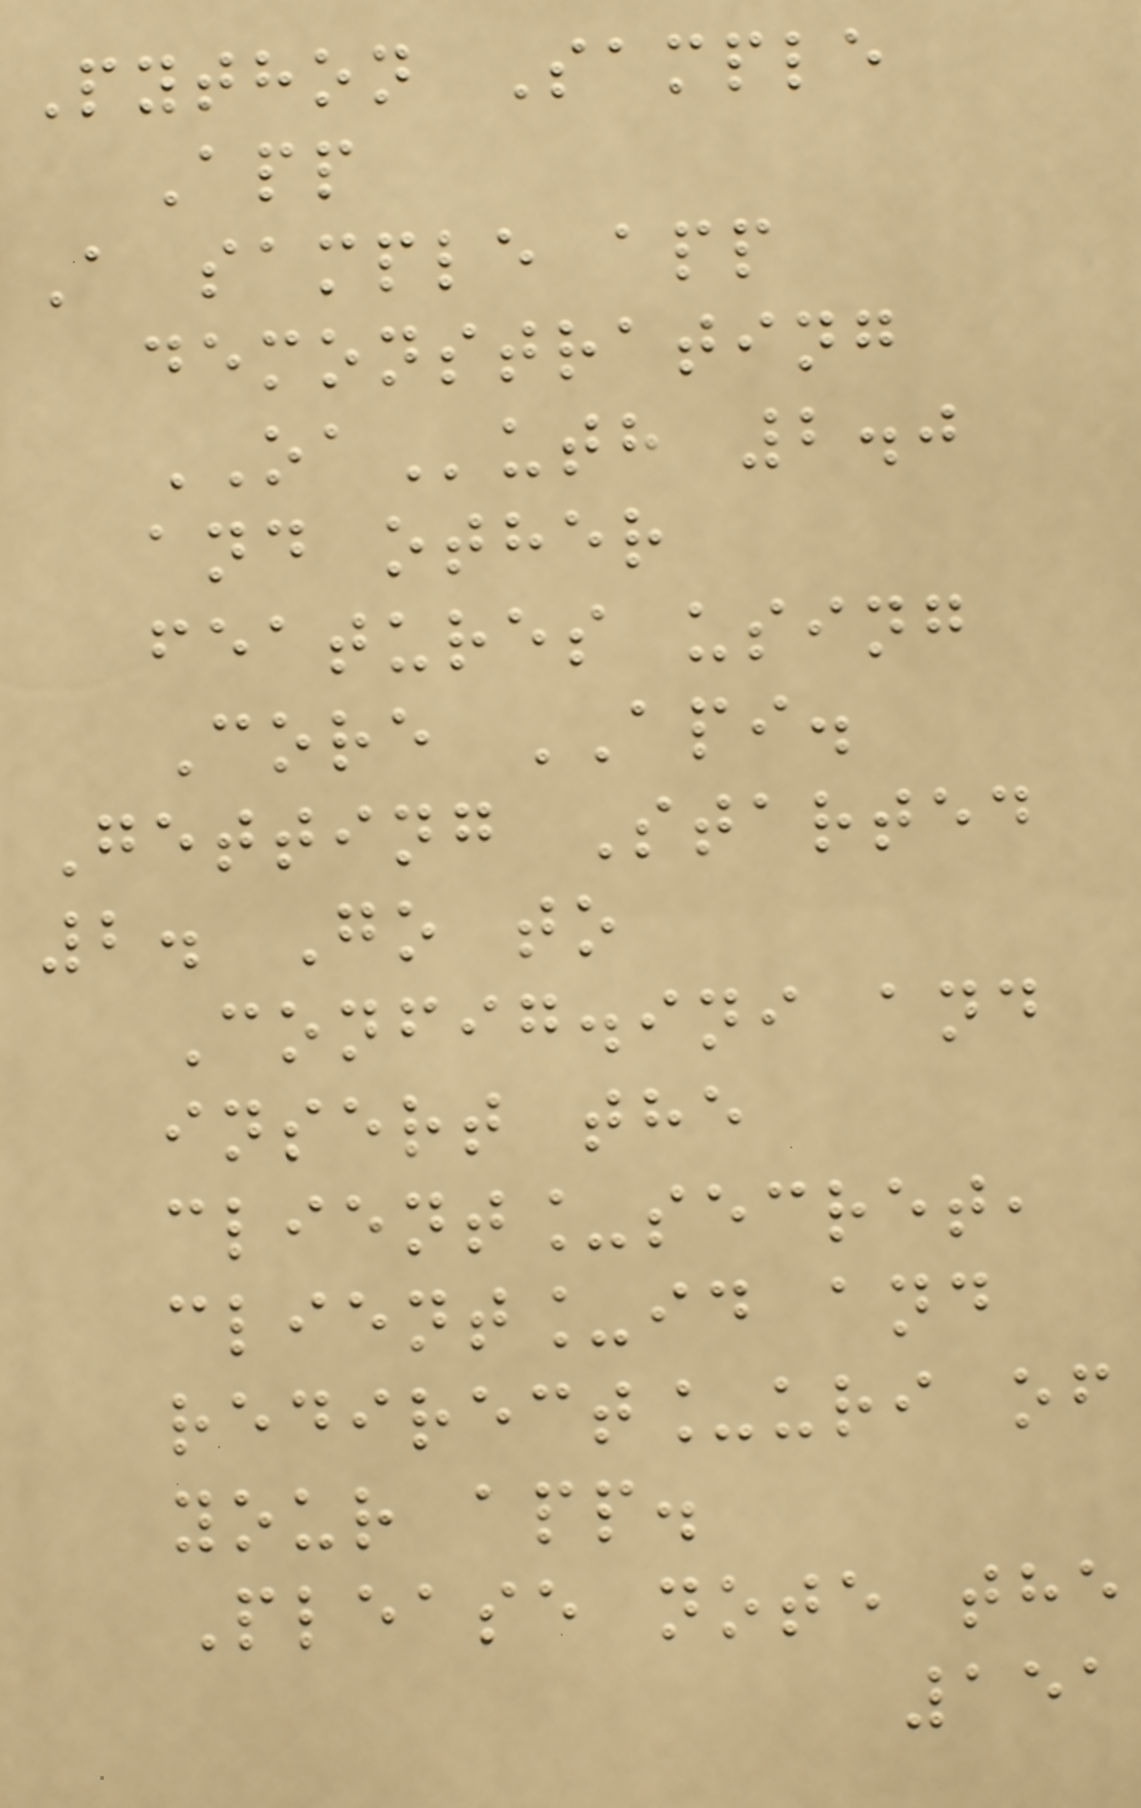Python Sample
App
A sample app
demonstrating
OAuth 2.0
and other
features using
Core API.
Getting Started
2. Go to
Config.ini and
insert the
client_secret,
client_id and
redirect_uri of
your app.
Please note the
151
